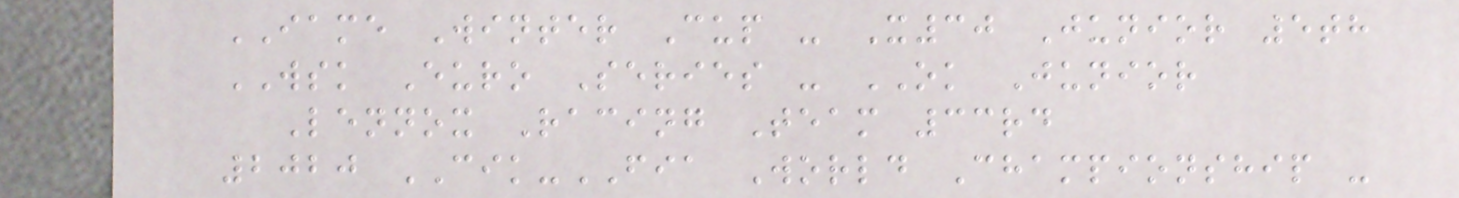IAME Winter Cup - X30 Junior 5th
WSK Euro Series - OK Junior
Lennox Racing Team 33rd
2020 CIK-FIA World Championship -
